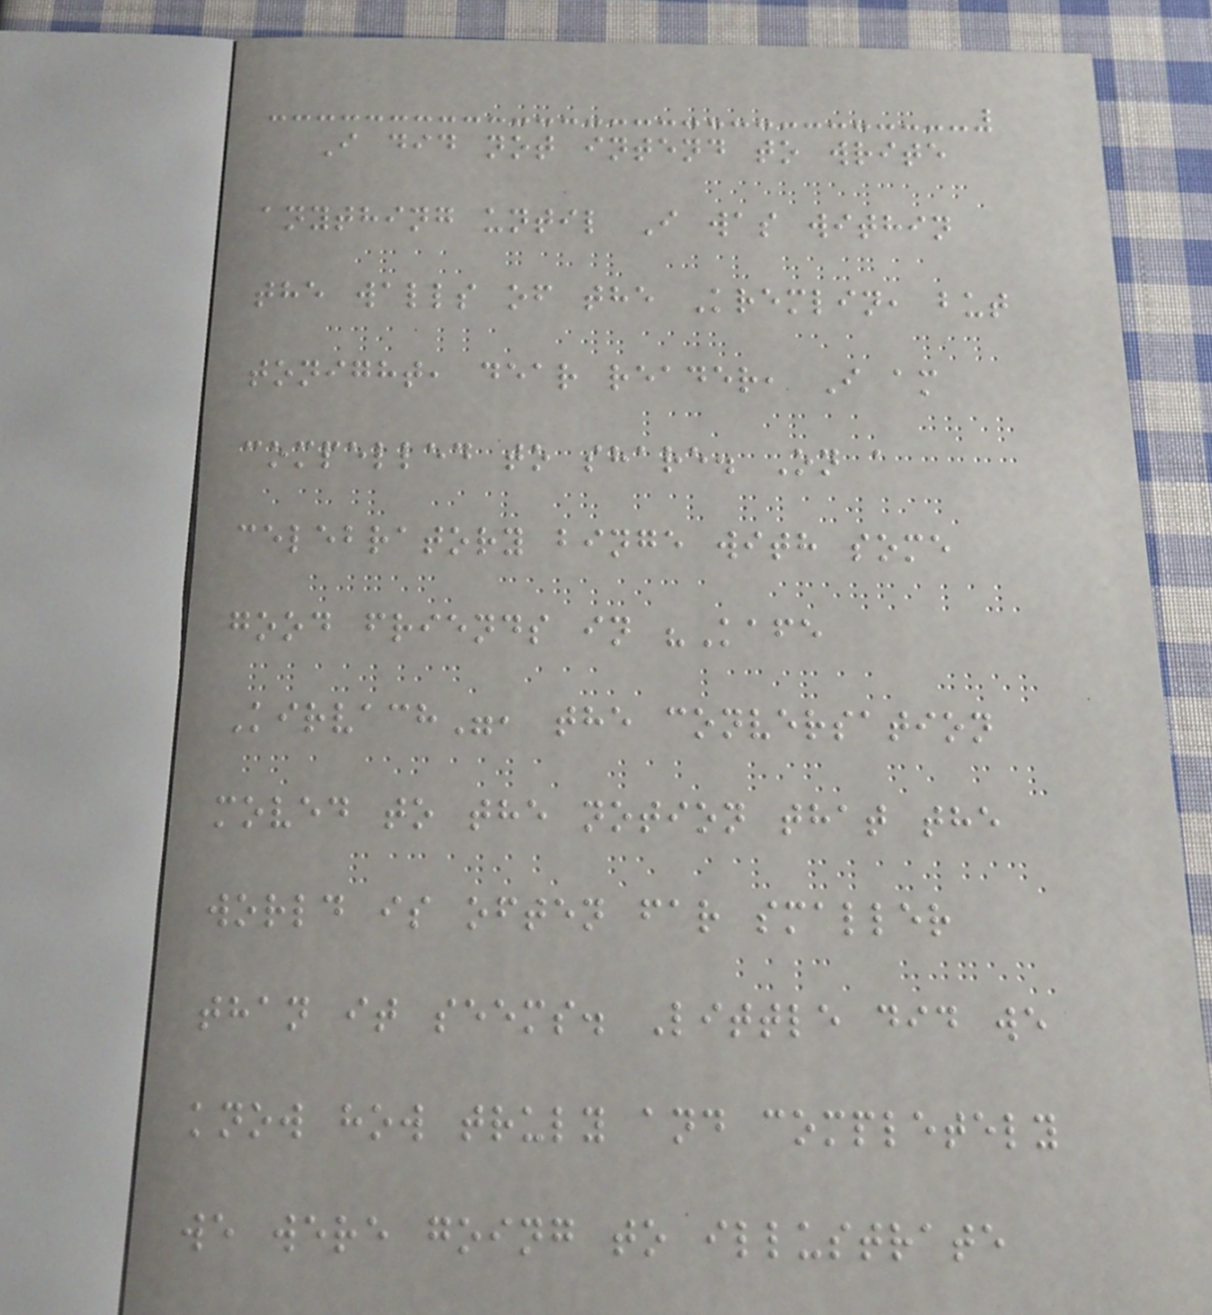I did not intend to write
anything until I was within
the walls of the Kremlin, but
tonight, dear reader, I am
compelled to share. On a
celebratory binge with some
good friends in "Kafe
Kirvach", the conversation
moved to the notion that the
world is often far smaller
than it seems. Little did we
know how truly and completely
we were going to illustrate
